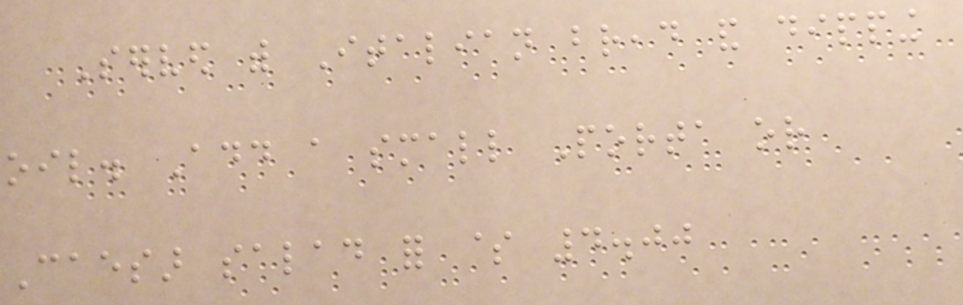Served with Italian bread and dipping
oil. Add a small Porta or
Caesar salad for $ 4.00
